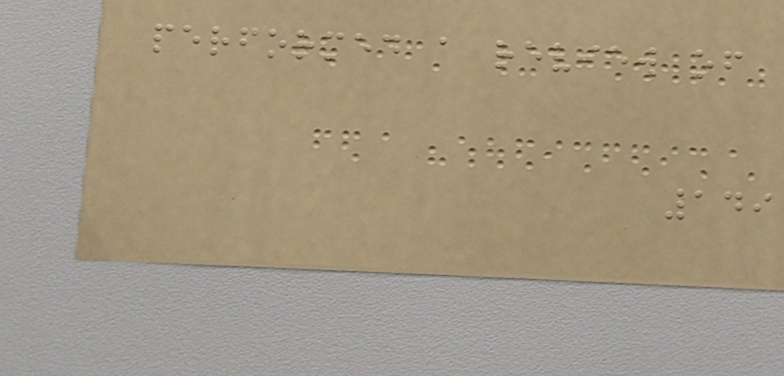performed a review of
149
